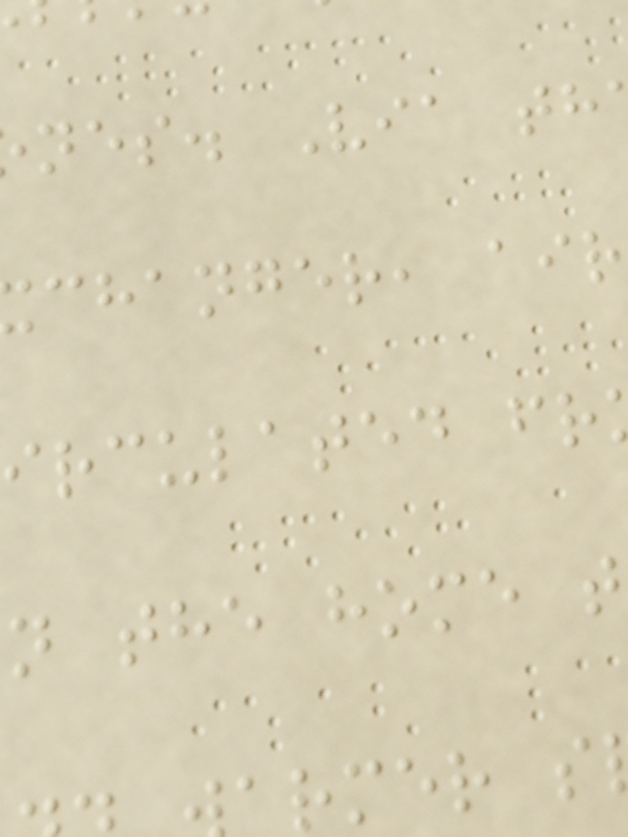nes. Via th
changer, air
irculated fr
n the home t
